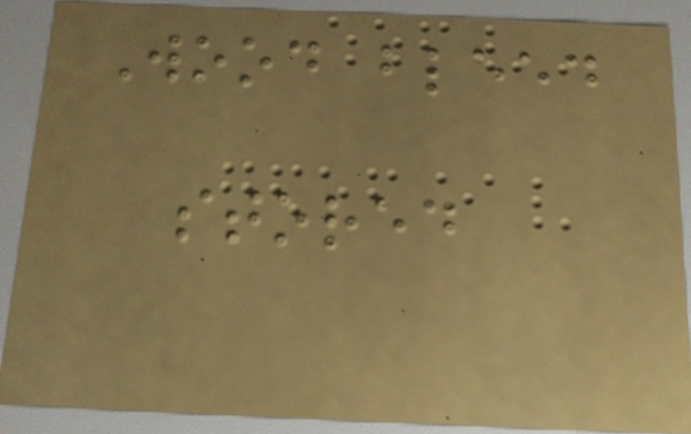Wood bleed
stored
